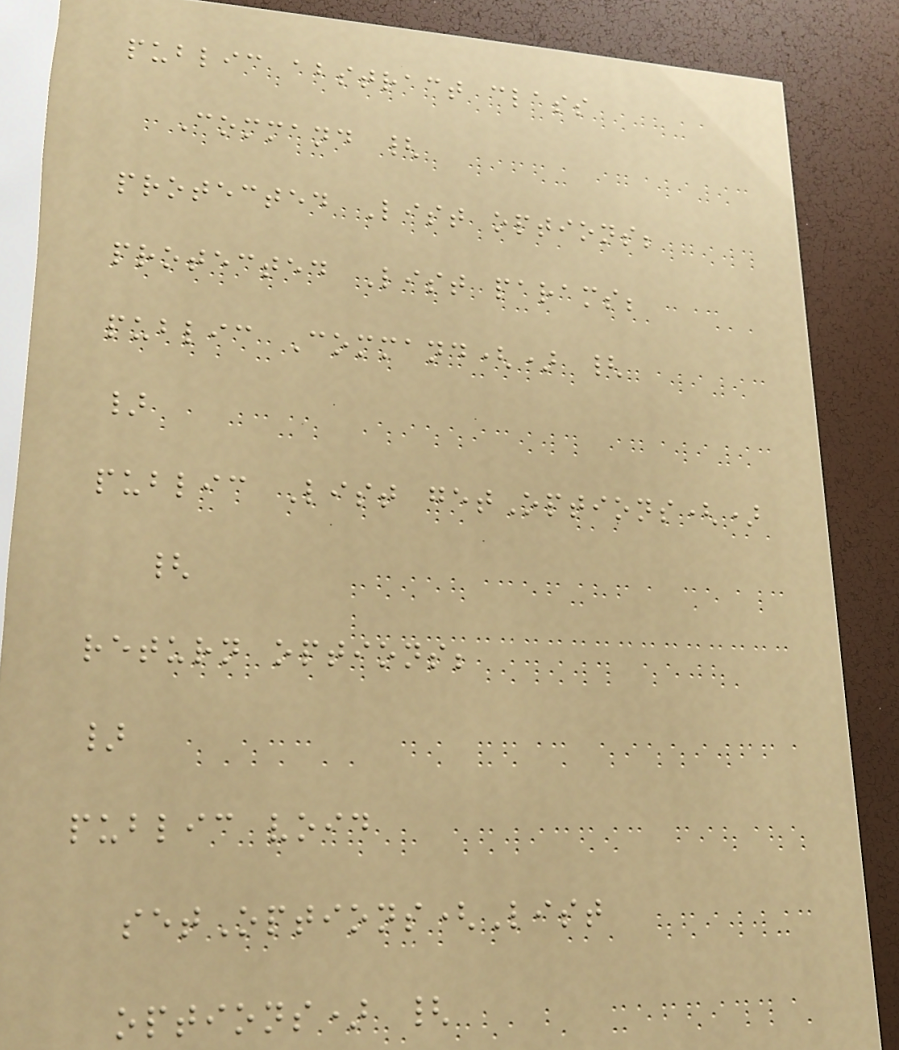public abstract class
Command {
protected List options;
protected List params;
public Command() {
}
public List getOptions()
{
return options;
}
public void
setOptions(List
options) {
